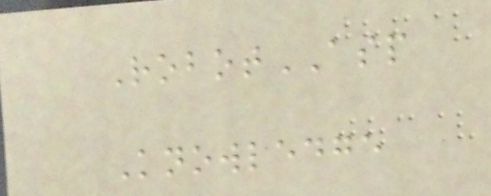RobotASP
Knowledge
